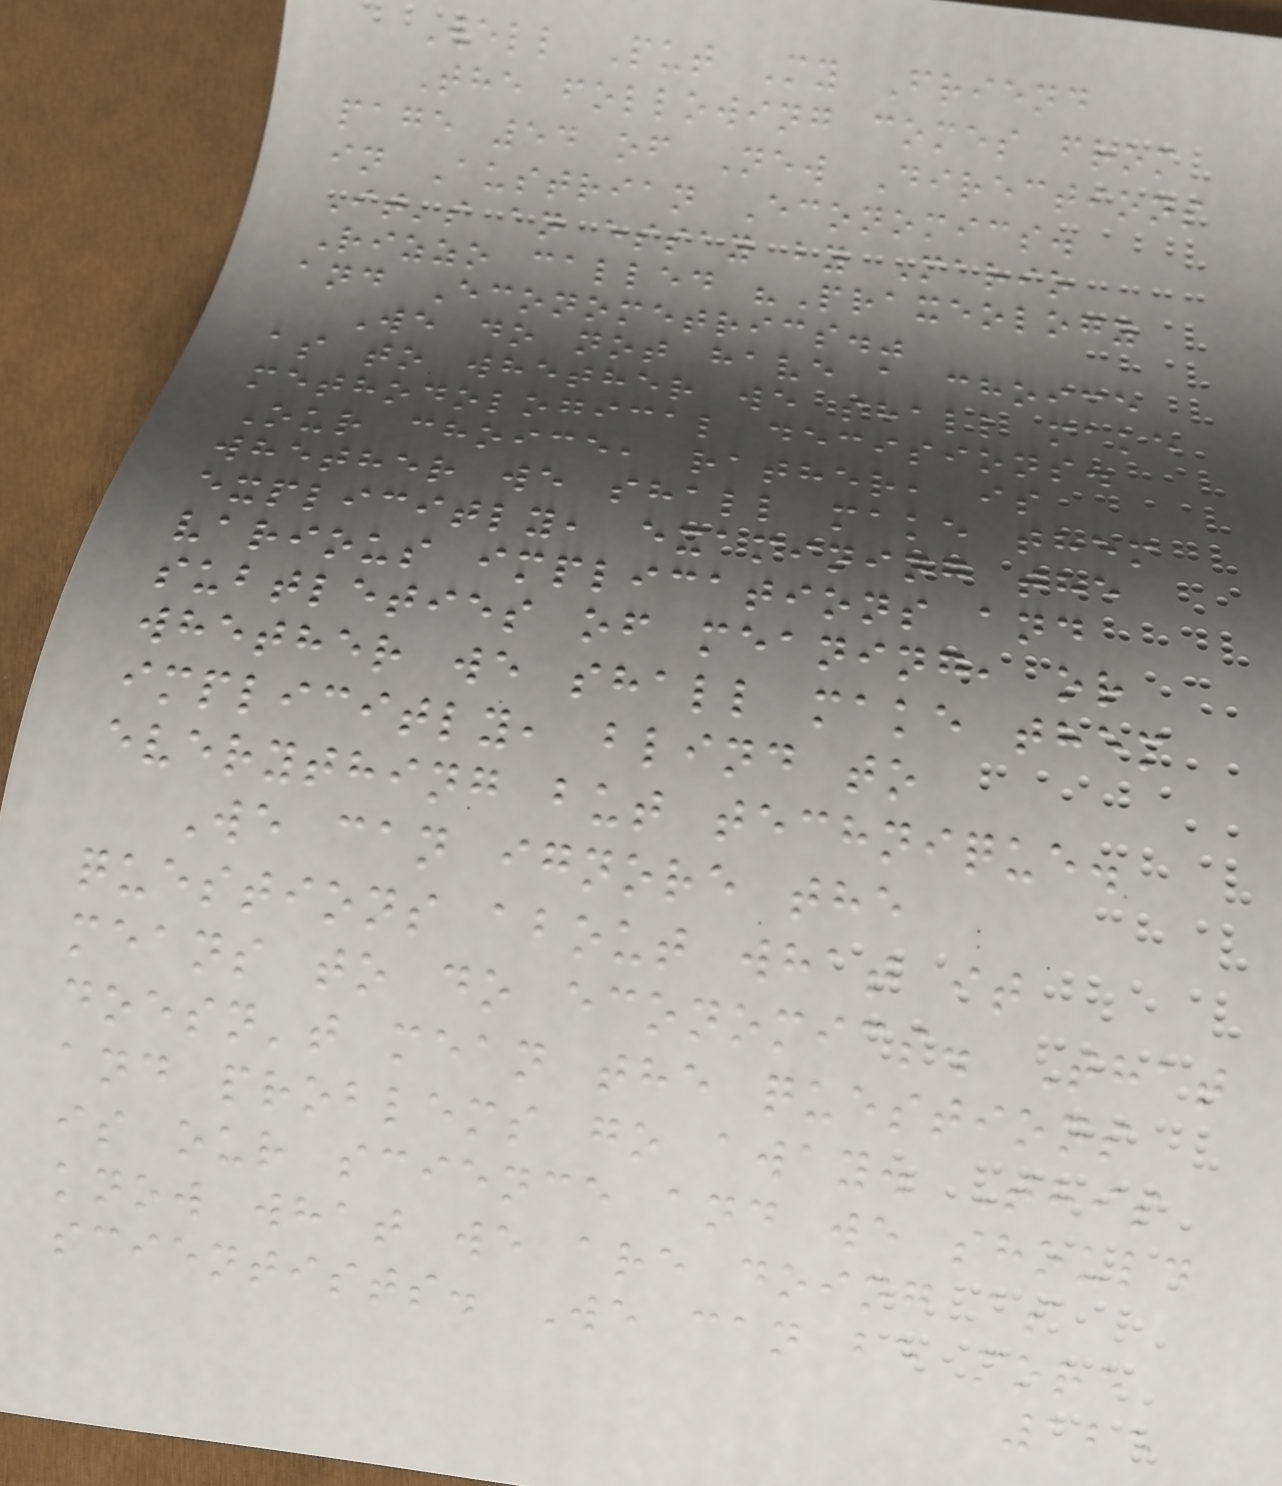Well Put My Friend
The following comes from
page 54 of New Directions
in Austrian Economics.
It's an essay by Mario
Rizzo called "Praxeology
and Econometrics."
We do not have a choice
as to whether we shall make
methodological decisions.
Our choice, rather, is
whether we shall make them
explicitly, examining the
various implications and
subtleties of meaning, or
whether we shall make them
implicitly, blind to
everything but technique.
We can ignore the
questions about what it
means to do economics. That
doesn't mean the questions
and problems go away. This
is our science and we should
know what we are doing as
scientists. We can be more
125
